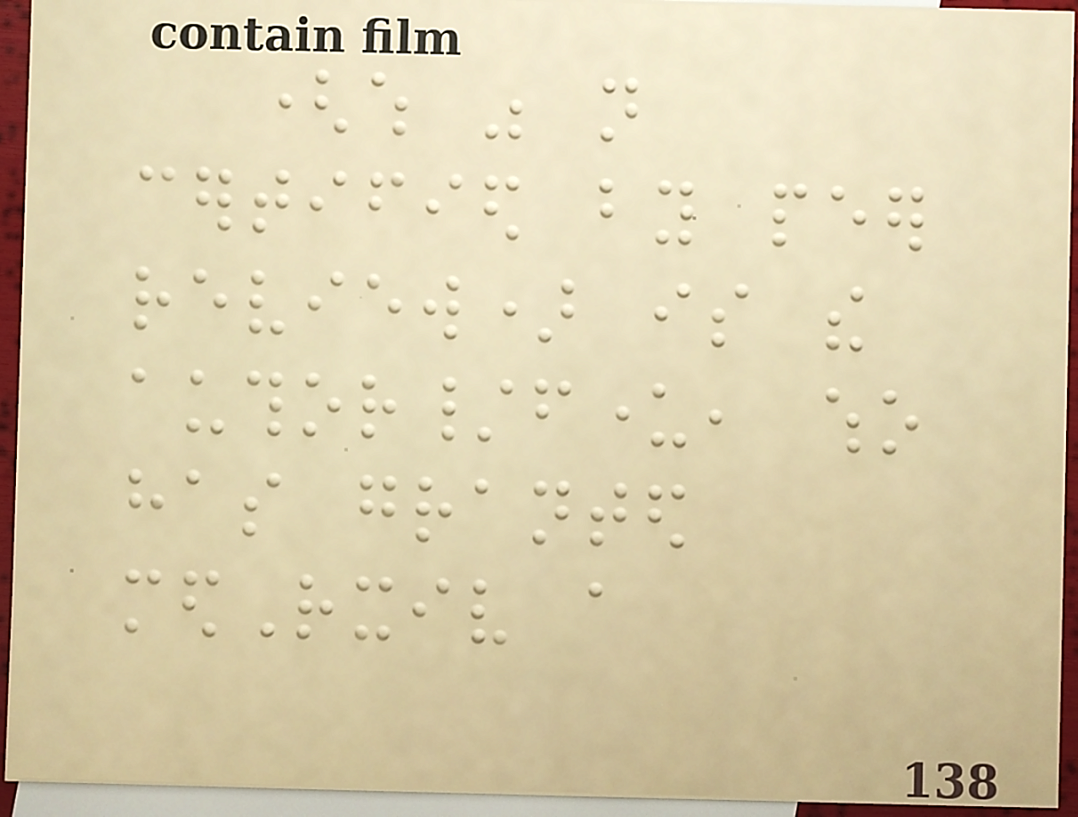(which was not
certified by peer
review) is the
author/funder, who
has granted
medRxiv a
